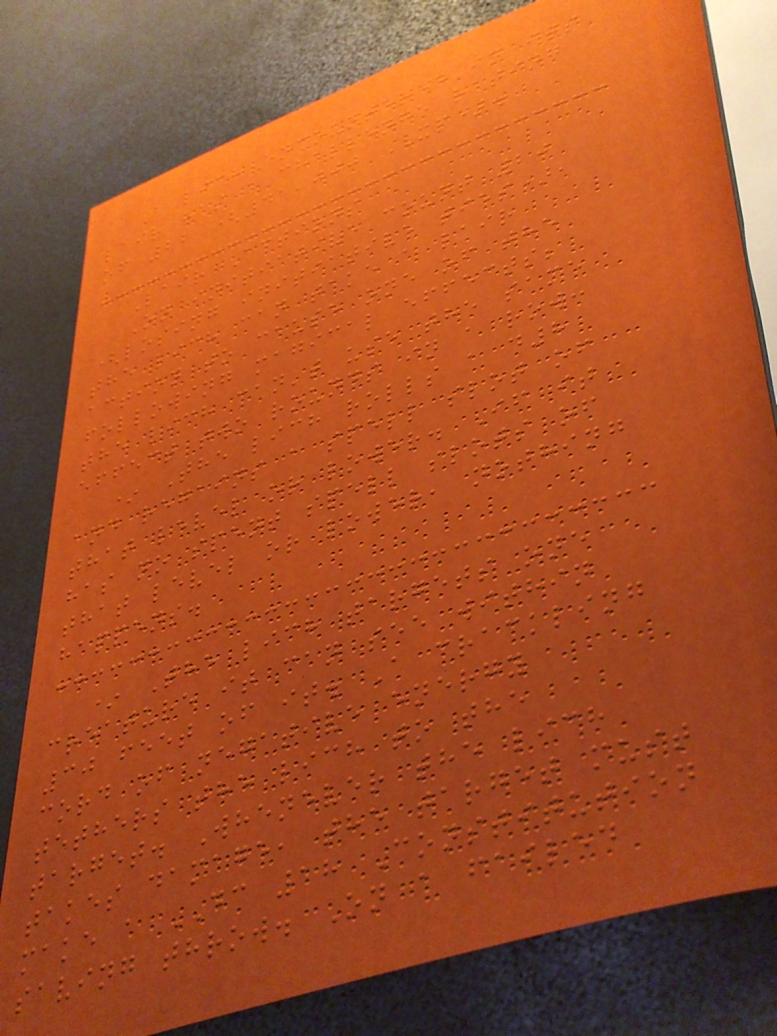A lich encountered in its
lair has a challenge rating
of 22 (41,000 XP).
Lair Actions
On initiative count 20
(losing initiative ties),
the lich can take a lair
action to cause one of the
following magical effects;
the lich can't use the same
effect two rounds in a row:
* The lich rolls a d8
and regains a spell slot of
that level or lower. If it
has no spent spell slots of
that level or lower, nothing
happens.
* The lich targets one
creature it can see within
30 feet of it. A crackling
cord of negative energy
tethers the lich to the
target. Whenever the lich
takes damage, the target must
make a DC 18 Constitution
saving throw. On a failed
